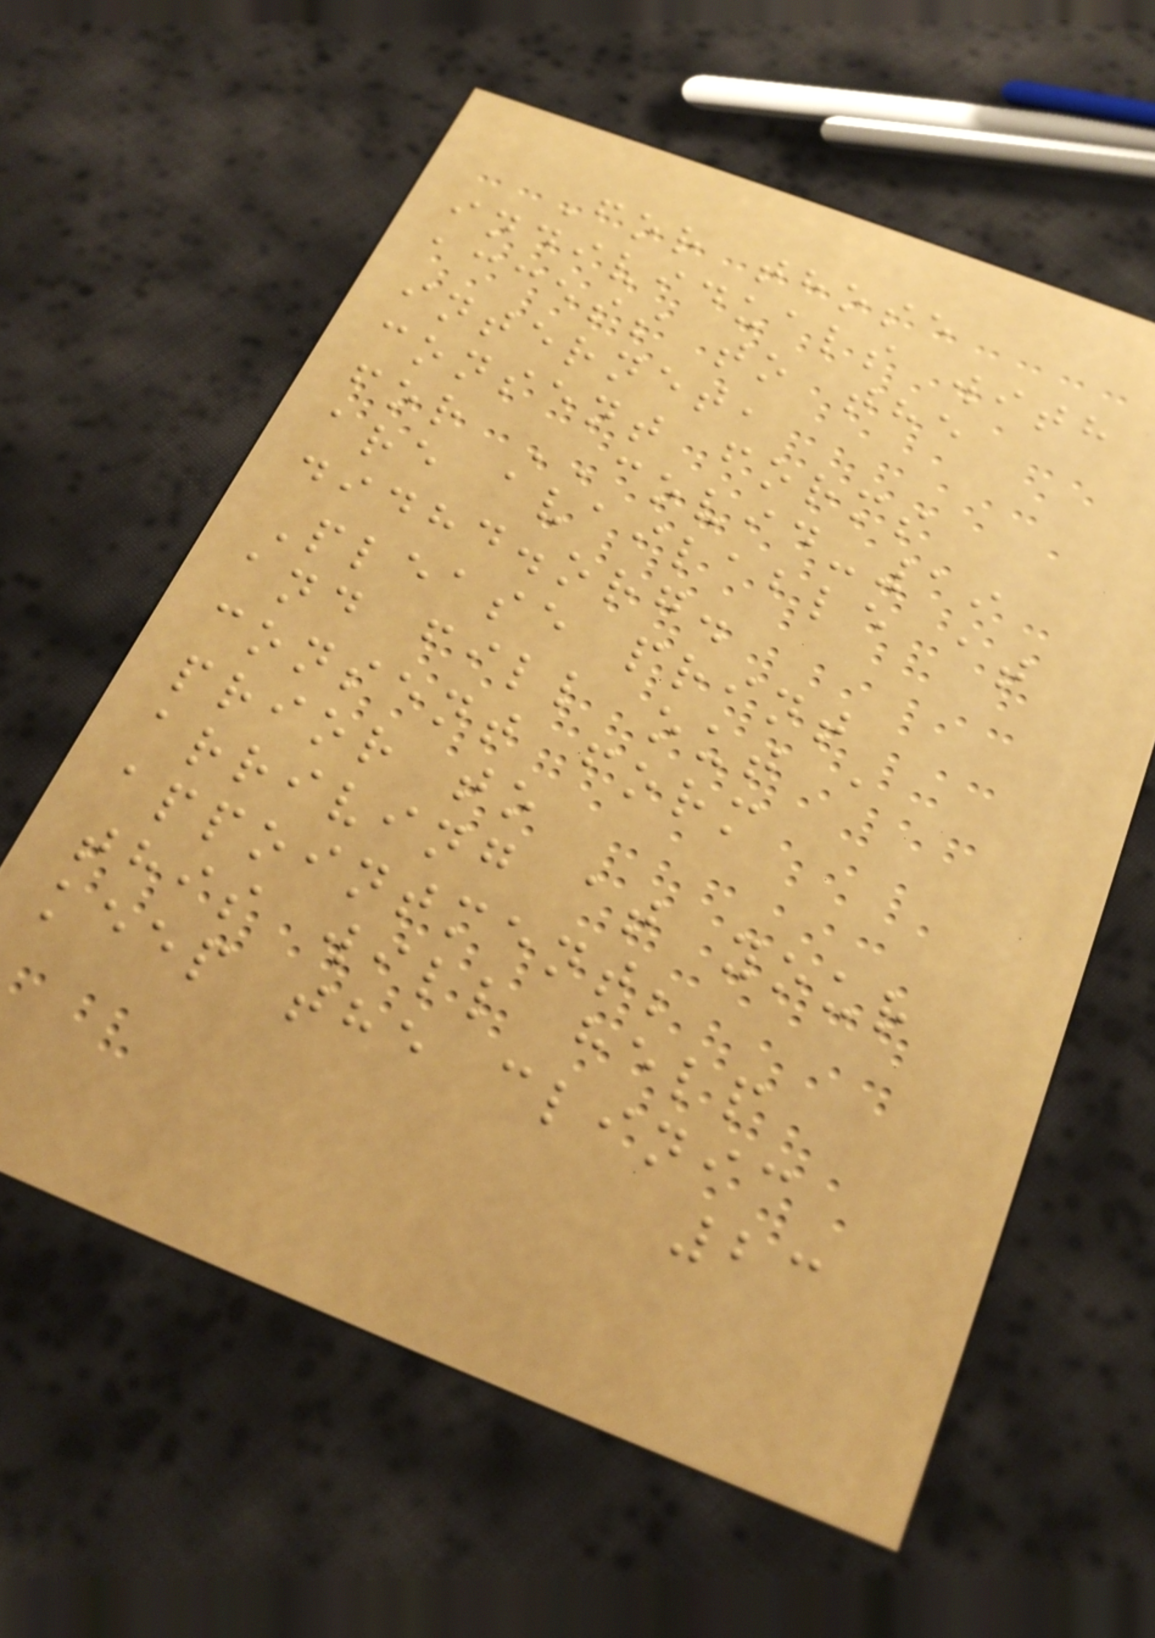For those
individuals with
access to the
internet,
consent forms
for COVID-19
are available at
didhd.org.
Please print
and fill out a
consent form
prior to
arriving at your
appointment;
this will help
keep the clinic
23
